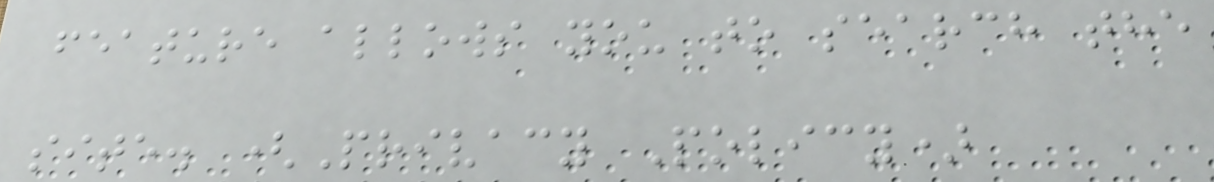feature allows you to search the
site. (Privacy Policy)
